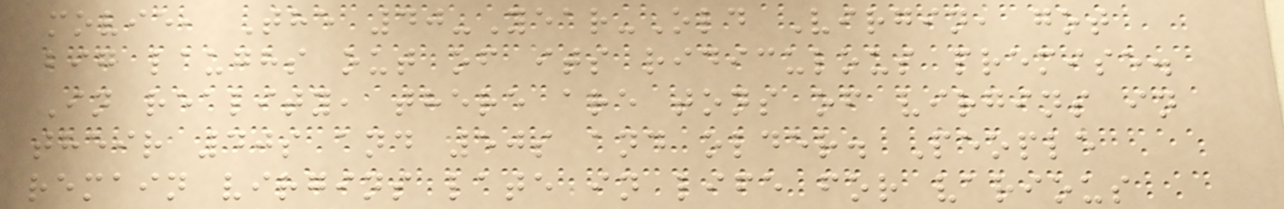movie, The 40-Year-Old Virgin, got
big laughs out of its ridiculous premise.
In reality, there are tons of virgins in
their 40s and 50s and older. People
remain virgins late in life for various
